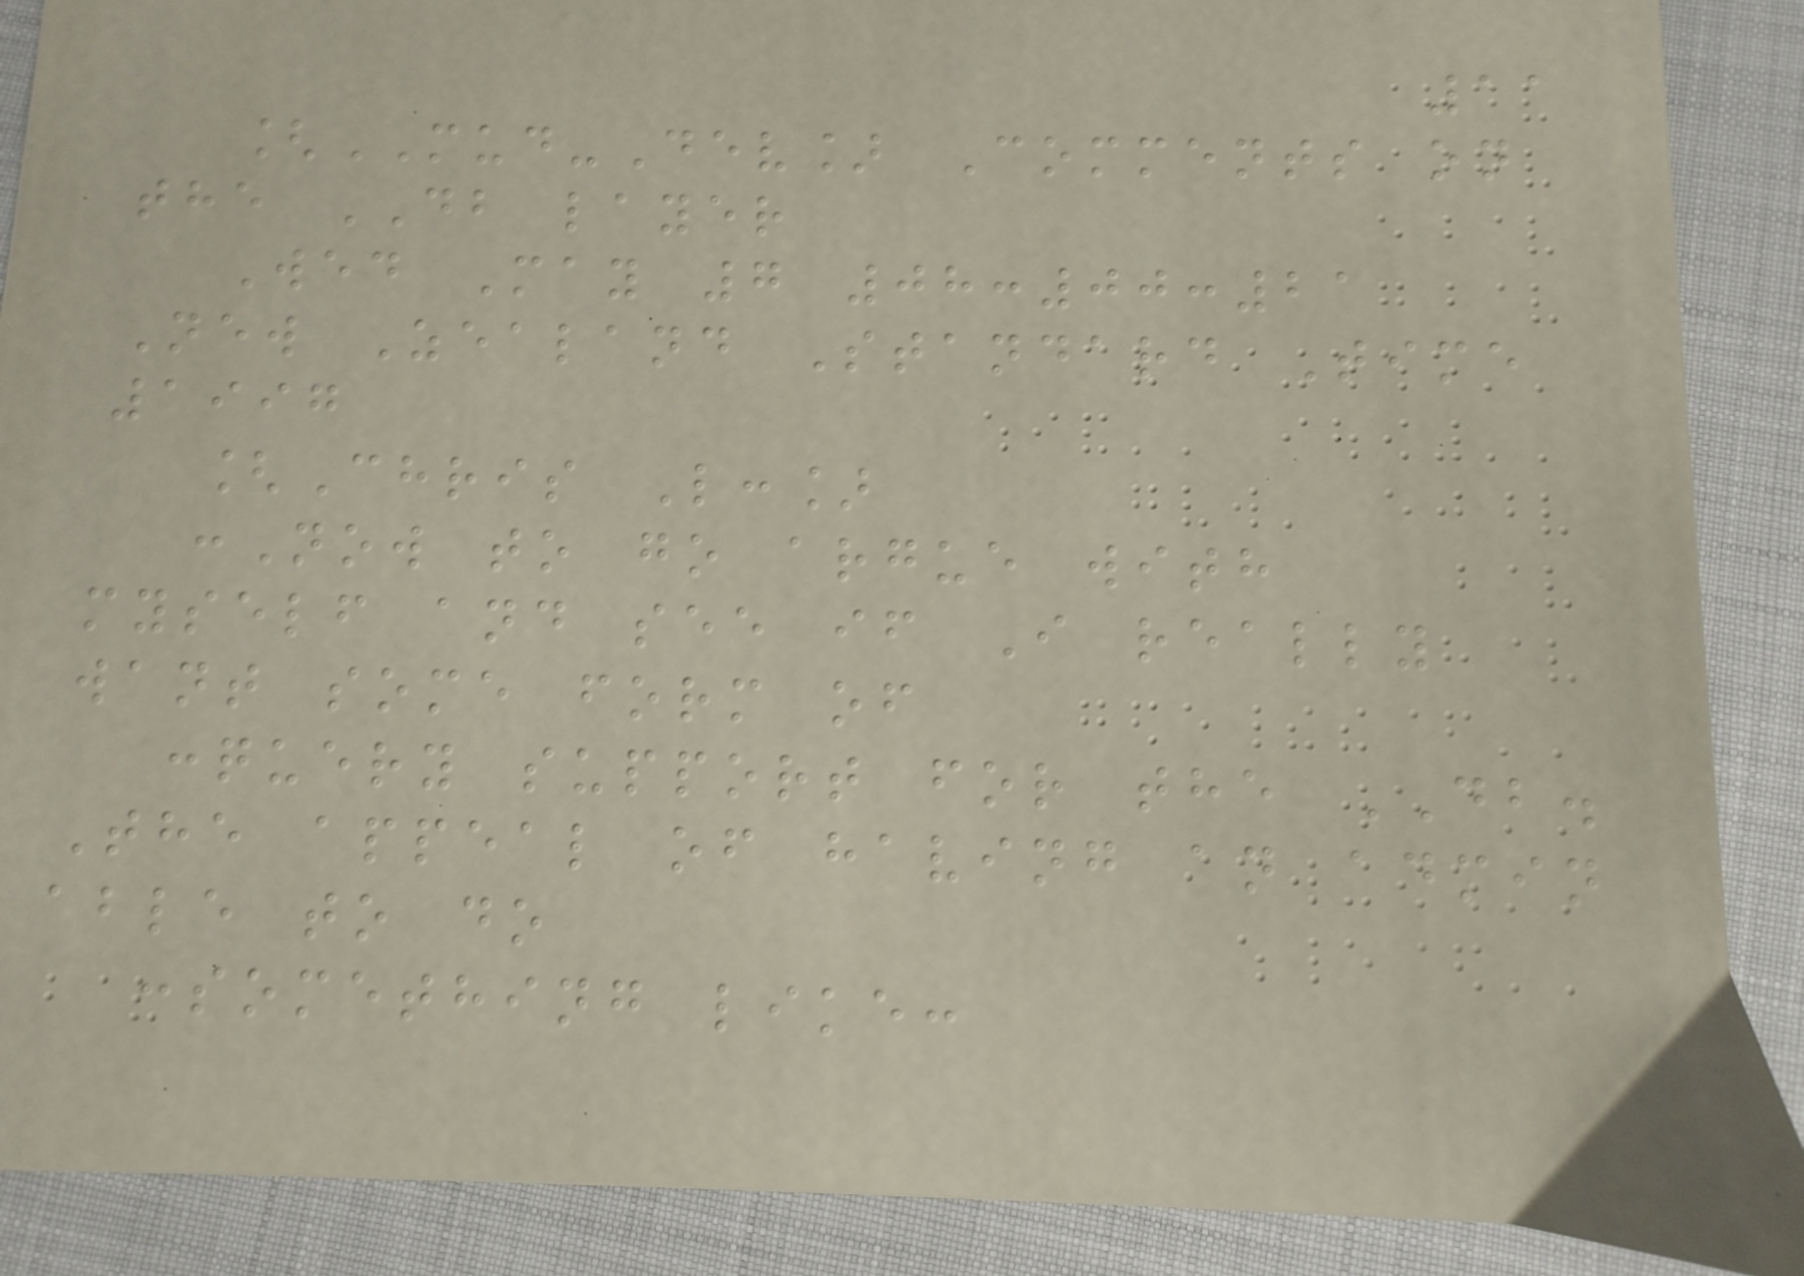11
[MUD-Dev] Comments on
the DB layer
Wed May 7 08:00:21
New Zealand Standard Time
1997
[Chris L:]
:Now to go argue with
myself and see if I really
want some form of
:query support for the DB.
The appeal of having an admin
able to do
:something like:
